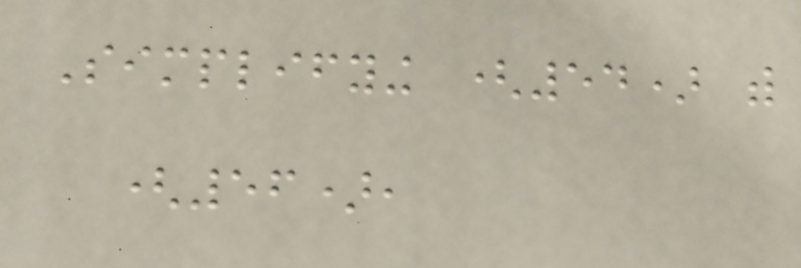Simplifying (54) with
(56),
